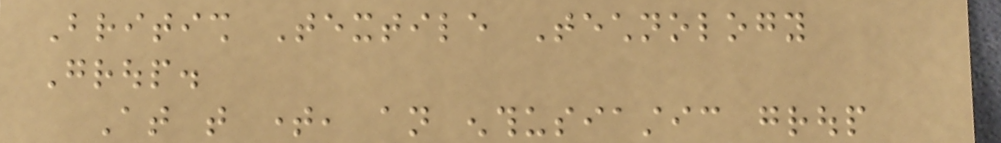British Textile Technology
Group.
At that time, an enthusiastic group
